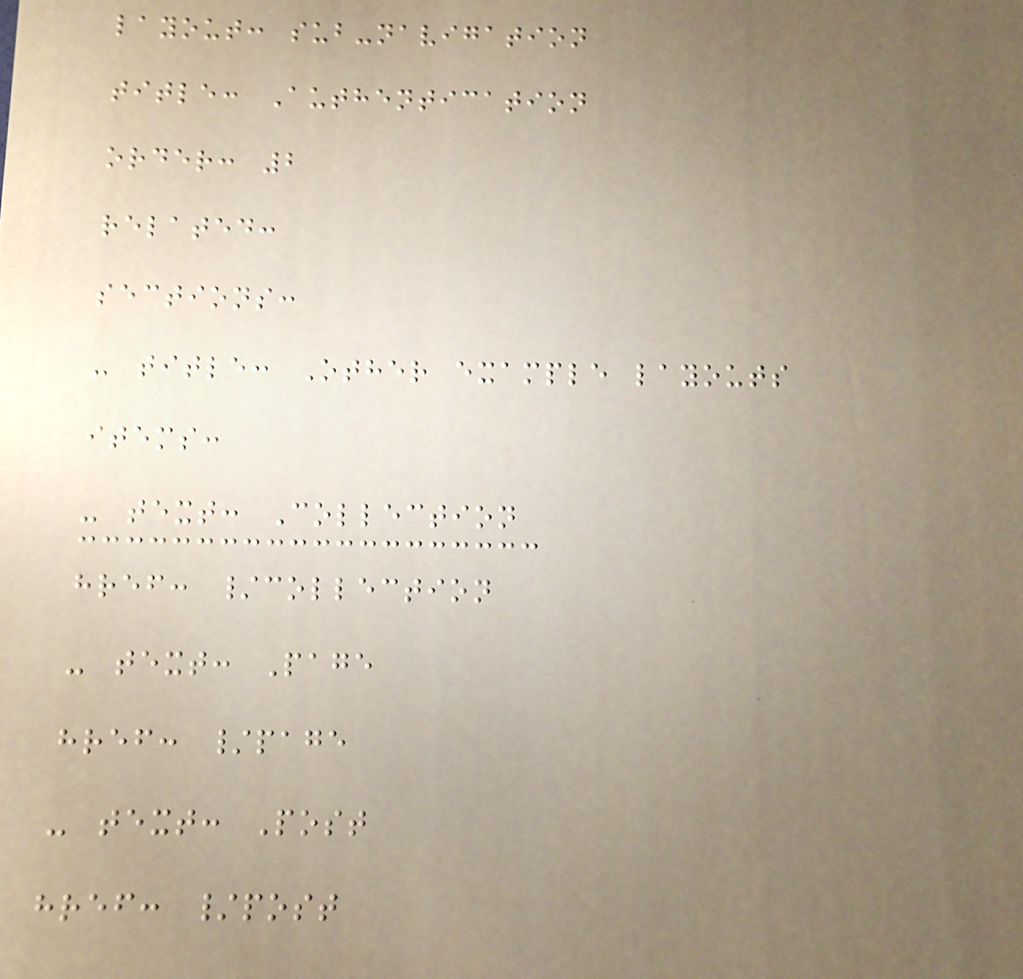layout: sub-navigation
title: Authentication
order: 2
related:
sections:
- title: Other example layouts
items:
- text: Collection
href: /collection
- text: Page
href: /page
- text: Post
href: /post
